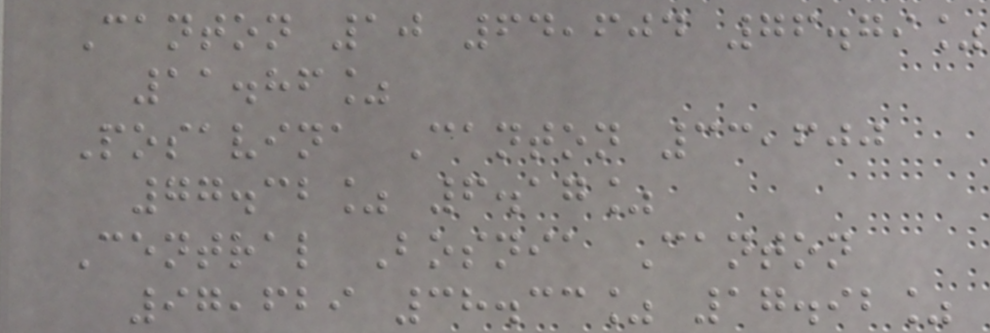Canton 10 64,604 76.79%
11.86%
Posavina Canton 33,600
77.32% 6.17%
Central Bosnia Canton
97,629 38.33% 17.92%
